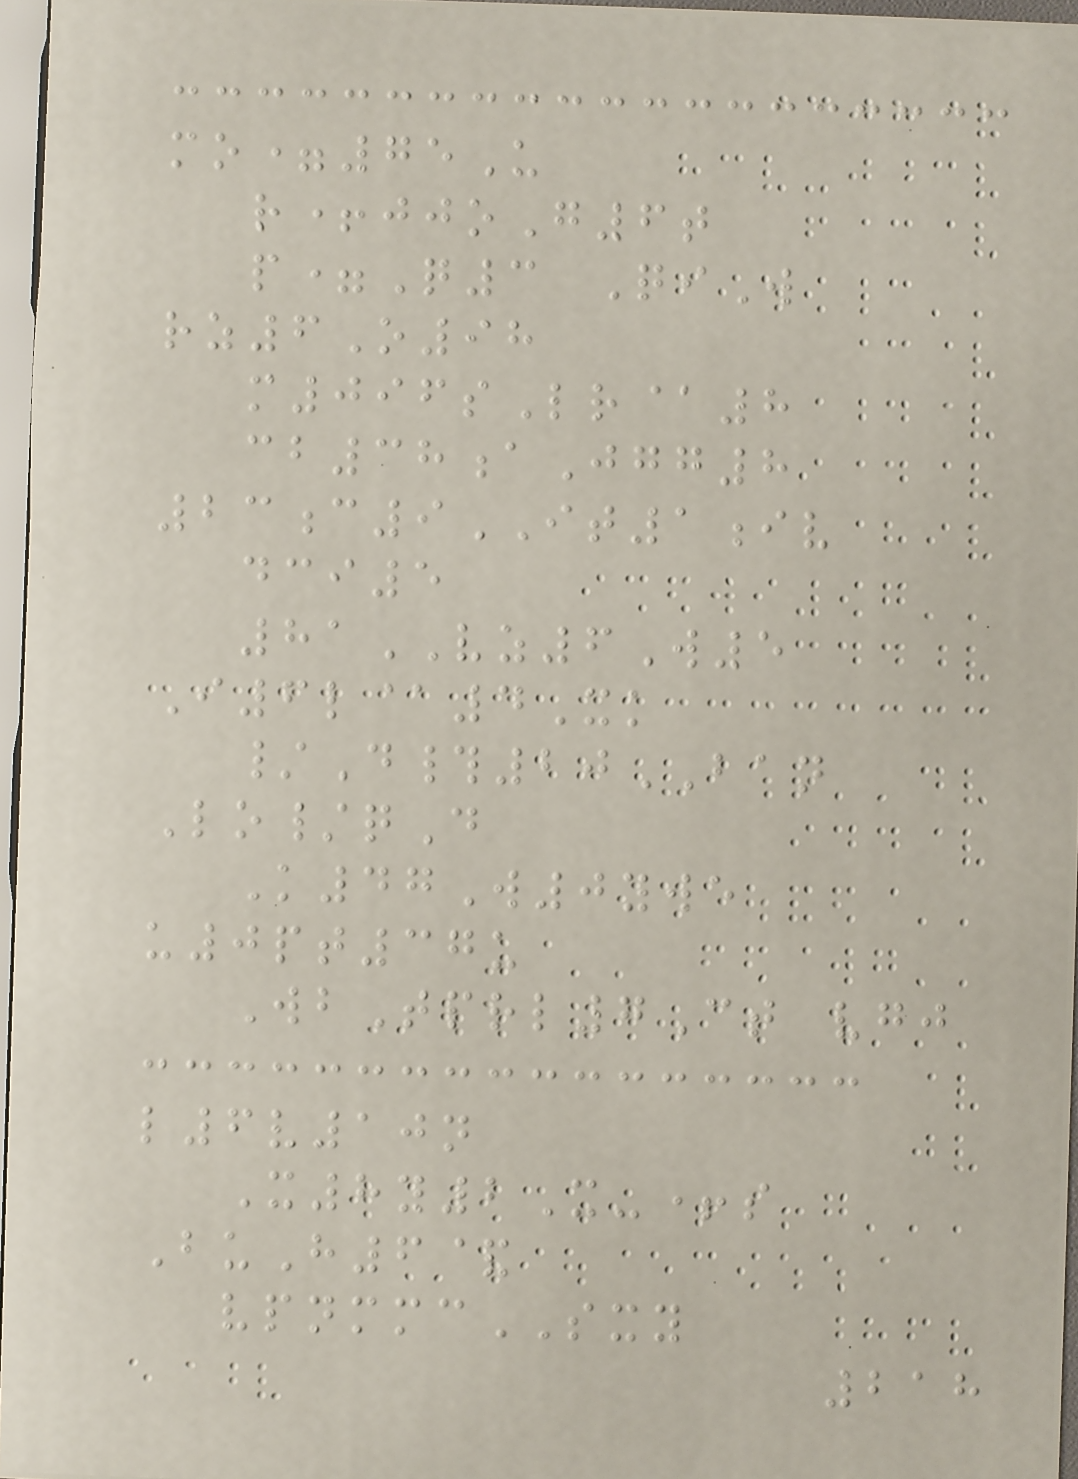mo=75U
r+jjoG6t
p=Q3 QiW
rz6O98
m096sLr@8
cb38aJgg8
23c9IT1iv
dci5
81VZ6W5
I6l@4Xk
/D#20BAN
Lo/qD
K47W0ywe
u0pt37u
WbTprl7Ct vgj
l6v10n
X8y2X-+s
BuH6&
vpnmmcSXY
218
